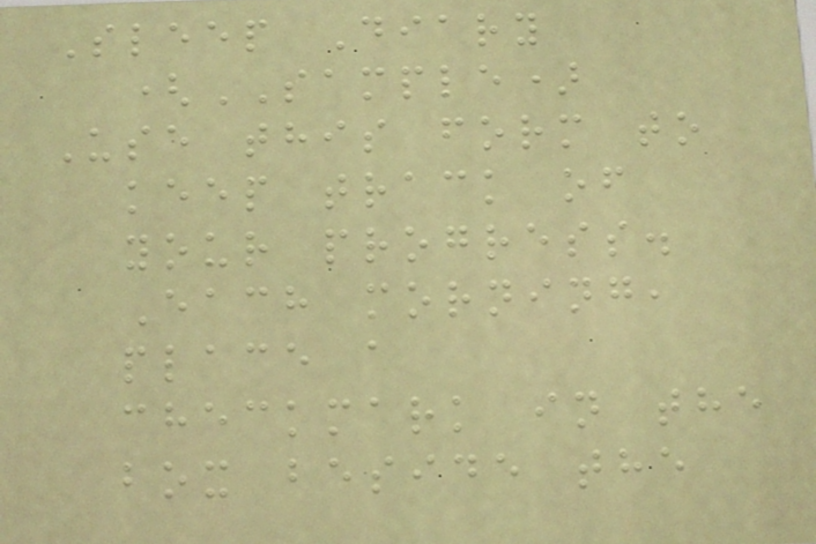Sleep Diary
(SAMPLE)
Use this form to
keep track of
your progress.
Each morning,
place a
checkmark in the
box beside the
